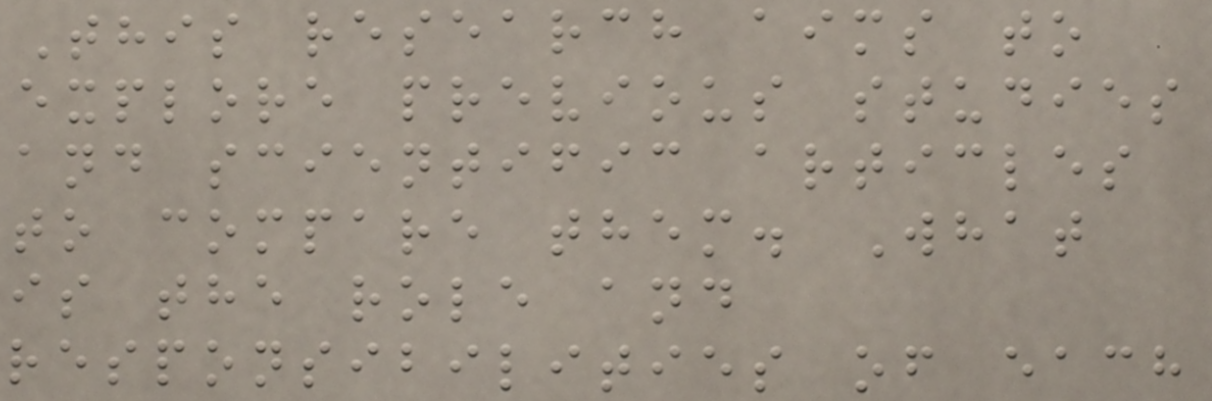This research aims to
explore previous studies
and scientific articles
to compare them. What
is the role and
responsibilities of each
